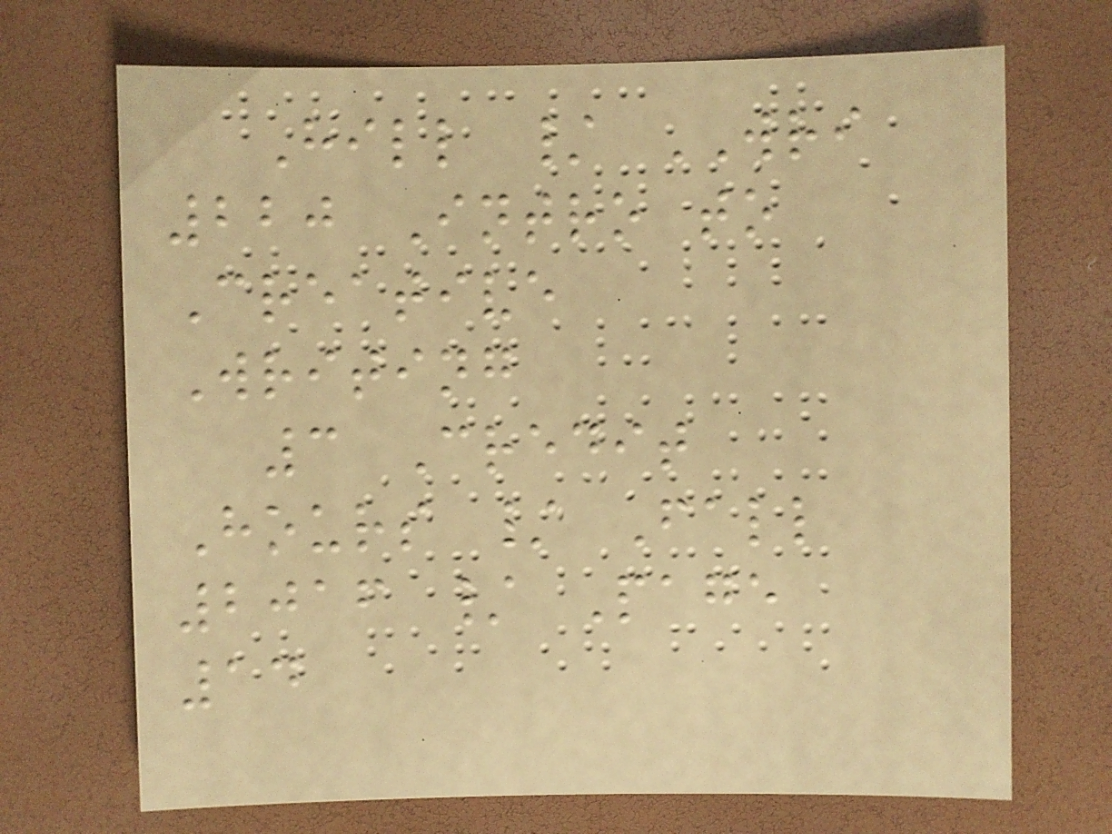Hill / WRI
220 Intro to
Creative
Writing
3 Credit
Hours / Fall
2016 / Page
14
